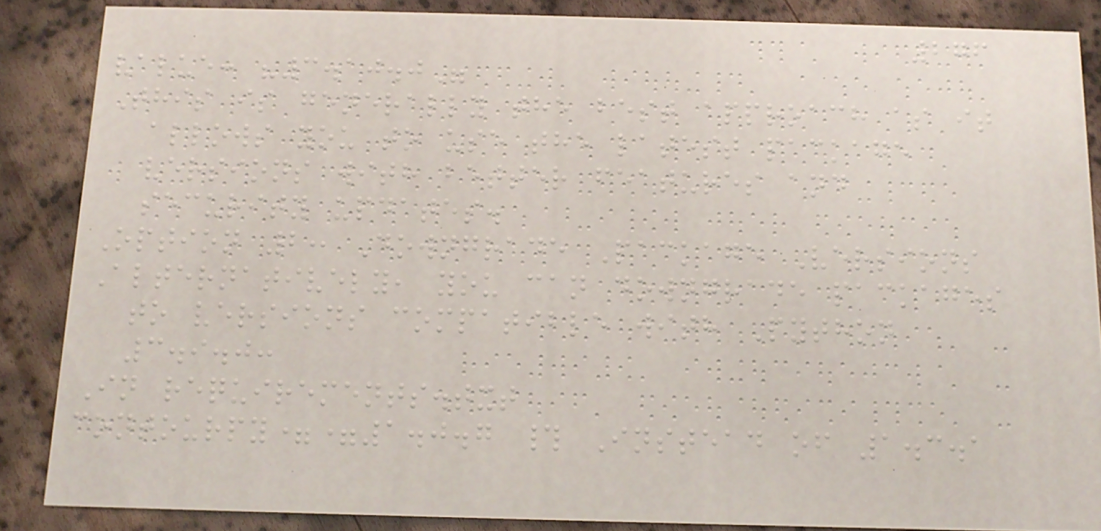276
value: "3.10.0"
This is generally the best approach as it
allows you to use the latest package
versions with better features and
security updates.
Option 2: Downgrade Package Versions
Alternatively, you can downgrade packages
to versions compatible with Python
3.9.0:
In requirements.txt
contourpy==1.0.7 # Instead of 1.3.1
